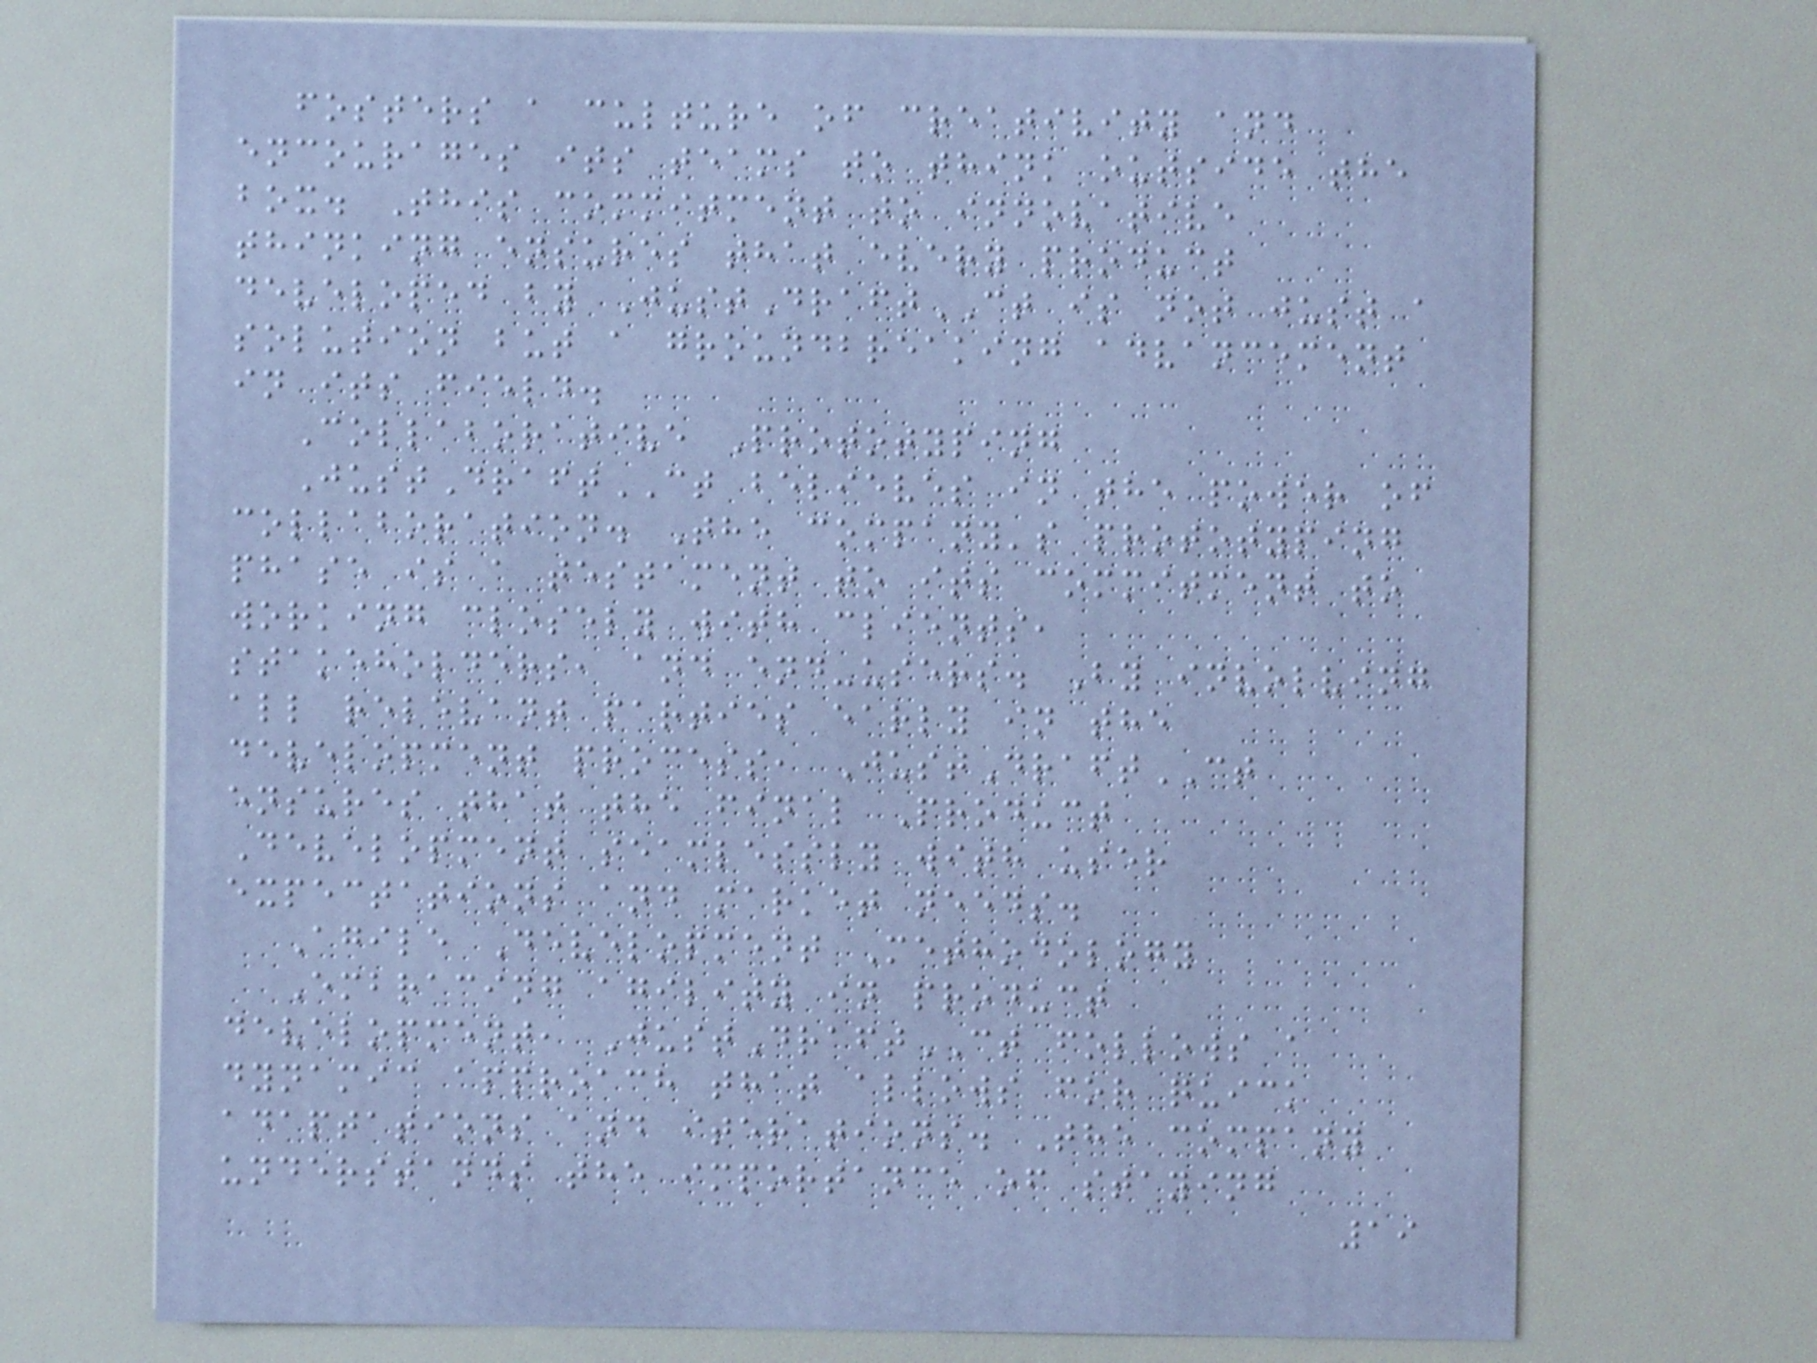fosters a culture of creativity and
encourages its teams to think outside the
box. This commitment to innovative
thinking ensures that every product
developed by JustDraftCT is not just a
solution but a groundbreaking advancement
in its field.
Collaborative Prototyping
JustDraftCT believes in the power of
collaboration. The company's prototyping
phase is a testament to its commitment to
working closely with clients,
stakeholders, and end-users. By involving
all relevant parties early in the
development process, JustDraftCT
ensures that the final Product
Development seamlessly with user
expectations and market needs.
Agile Development Methodology
Embracing agility in product
development, JustDraftCT follows a
dynamic approach that allows for quick
adaptations and iterations. The company
understands the importance of staying
19
